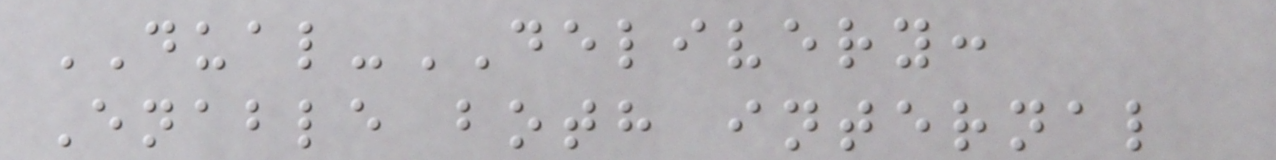DUAL-DELIVERY:
Enable both internal
